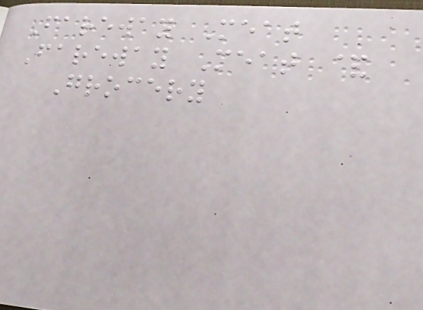Fareway Meat
Fareway Meat &
Grocery
